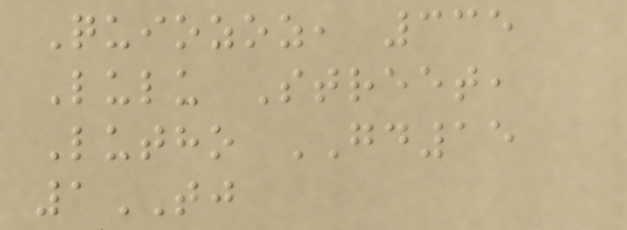Quiozoz, 335
Lulu Street,
Lutho GD15
1TJ
